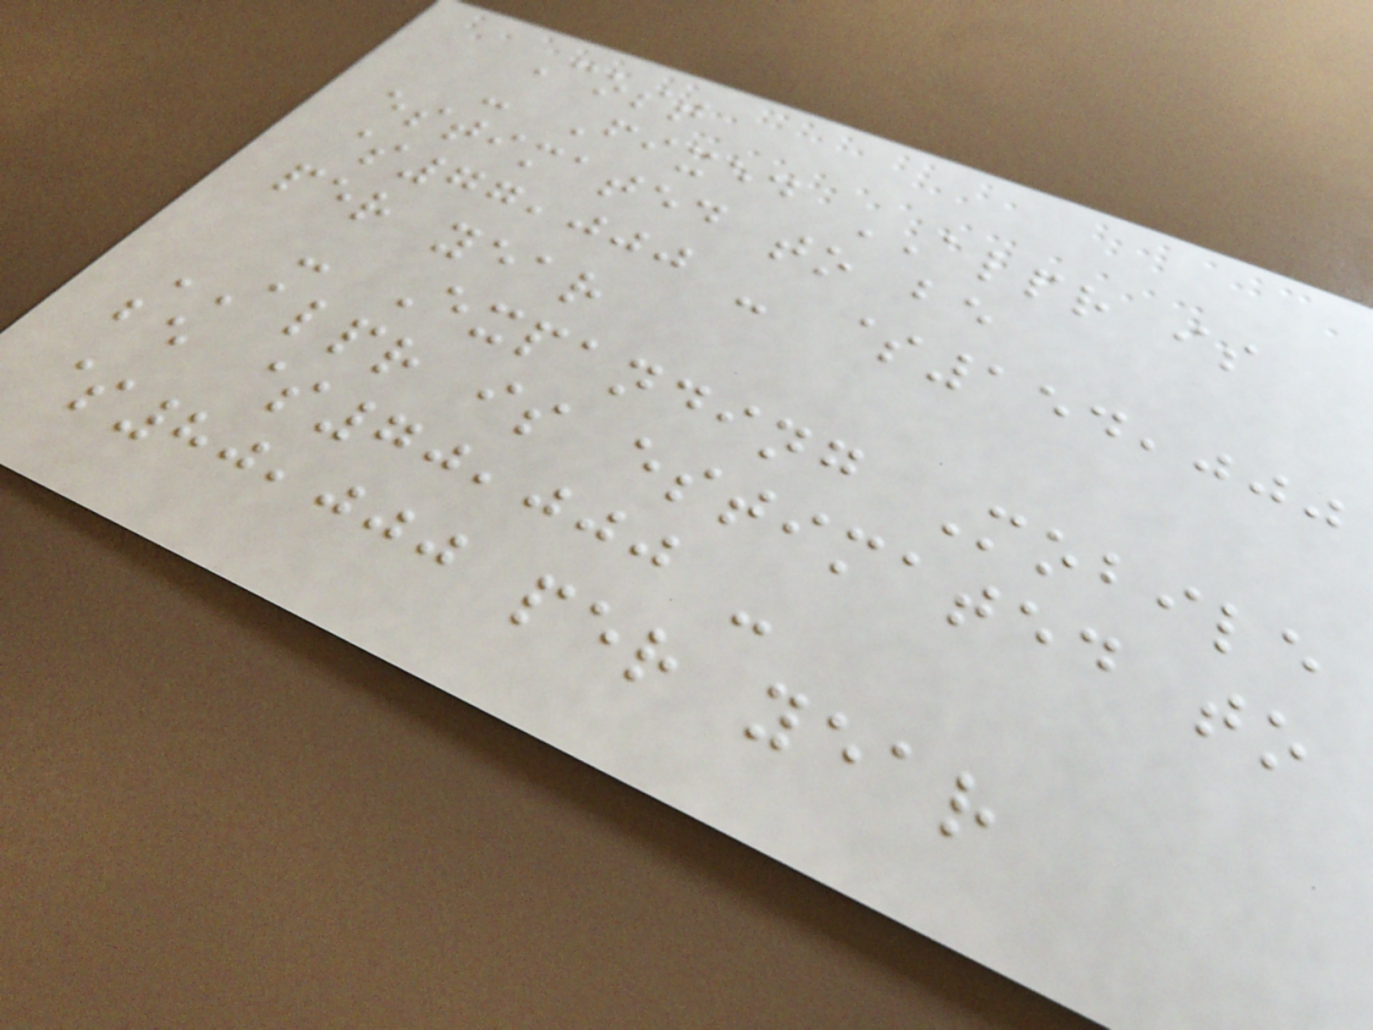Cost
- Fixed ALPR is
estimated to be
$77,000 - $154,000
per year
- Expanding Mobile
ALPR is estimated to
be $70,000 -
$80,000 per year
